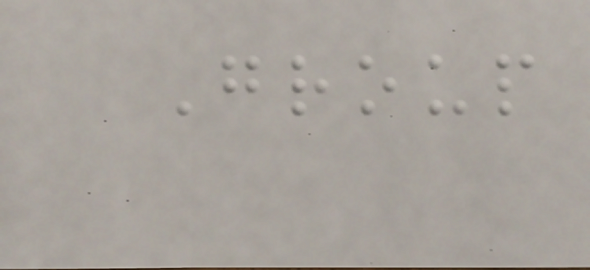Group
